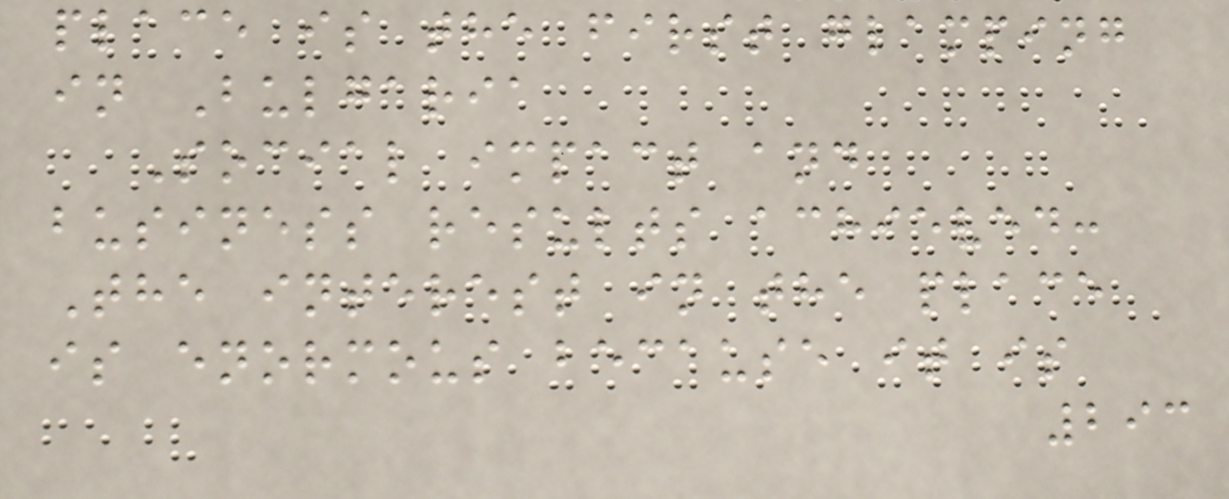place is the first glamping
in Bulgaria
Social impact and
business results achieved:
The interest in the place
is enormous because it is
293
